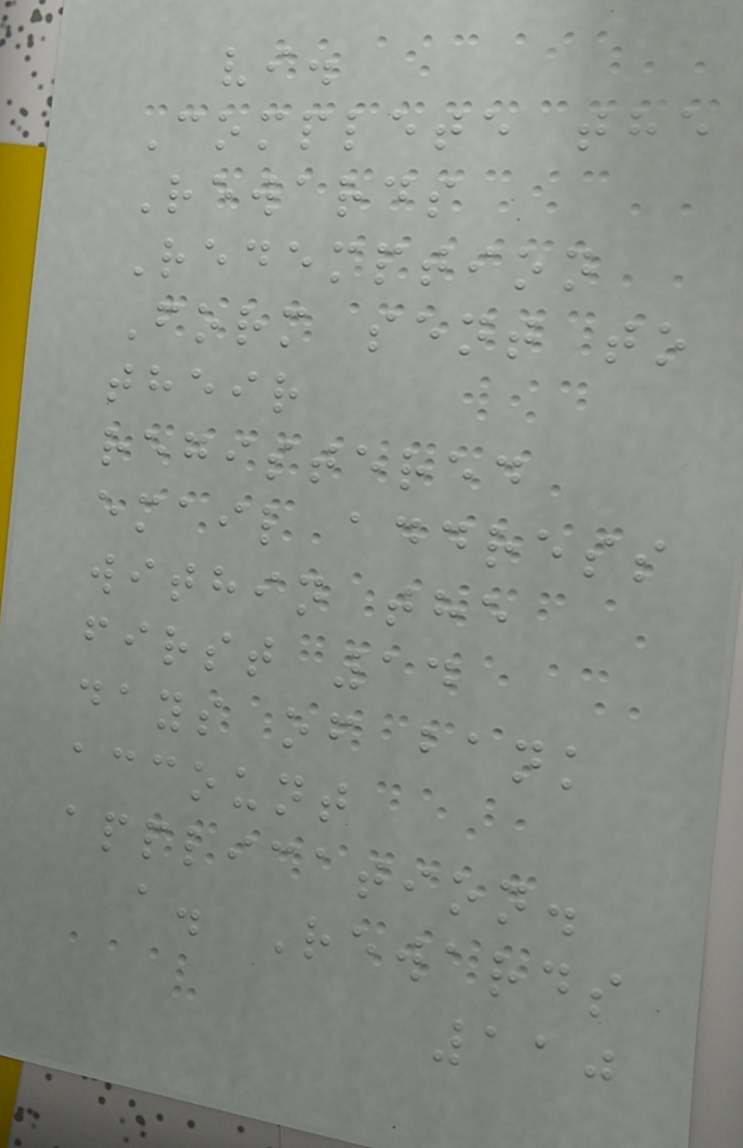vi.
Complete the
Rewards
Redemption
Form sent to
their
registered
email address
within the
first 14
days of bank
account
application.
a. Rewards
110
